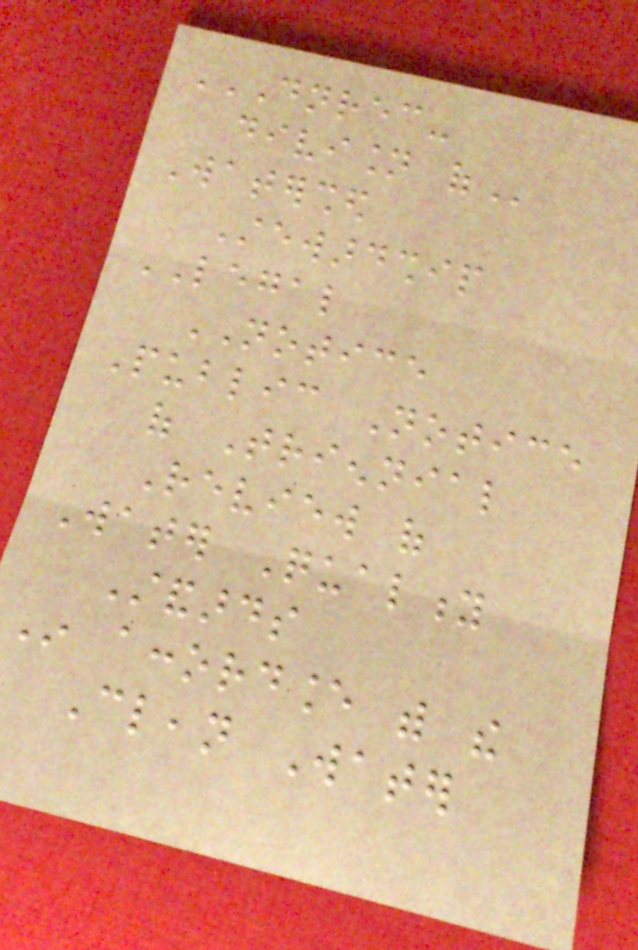DNREC-
DIVISION OF
Watershed
Stewardship
LEGAL
NOTICE
Public Notice
of Triennial
Review of
Water Quality
Standards
In accordance with the
Clean Water
